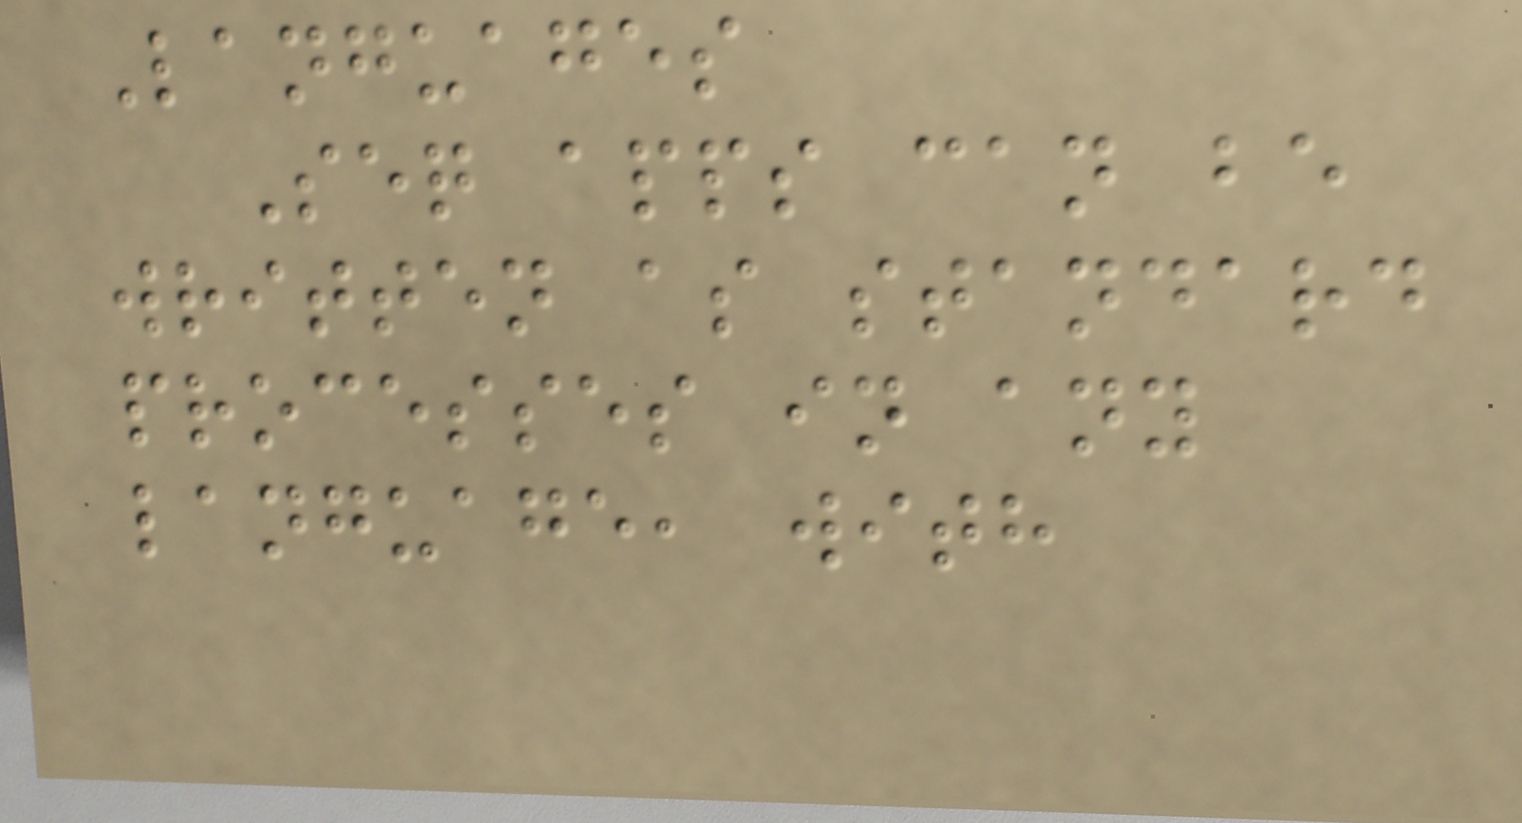Languages
Seq apps can be
written as standard
processes in any
language, with
